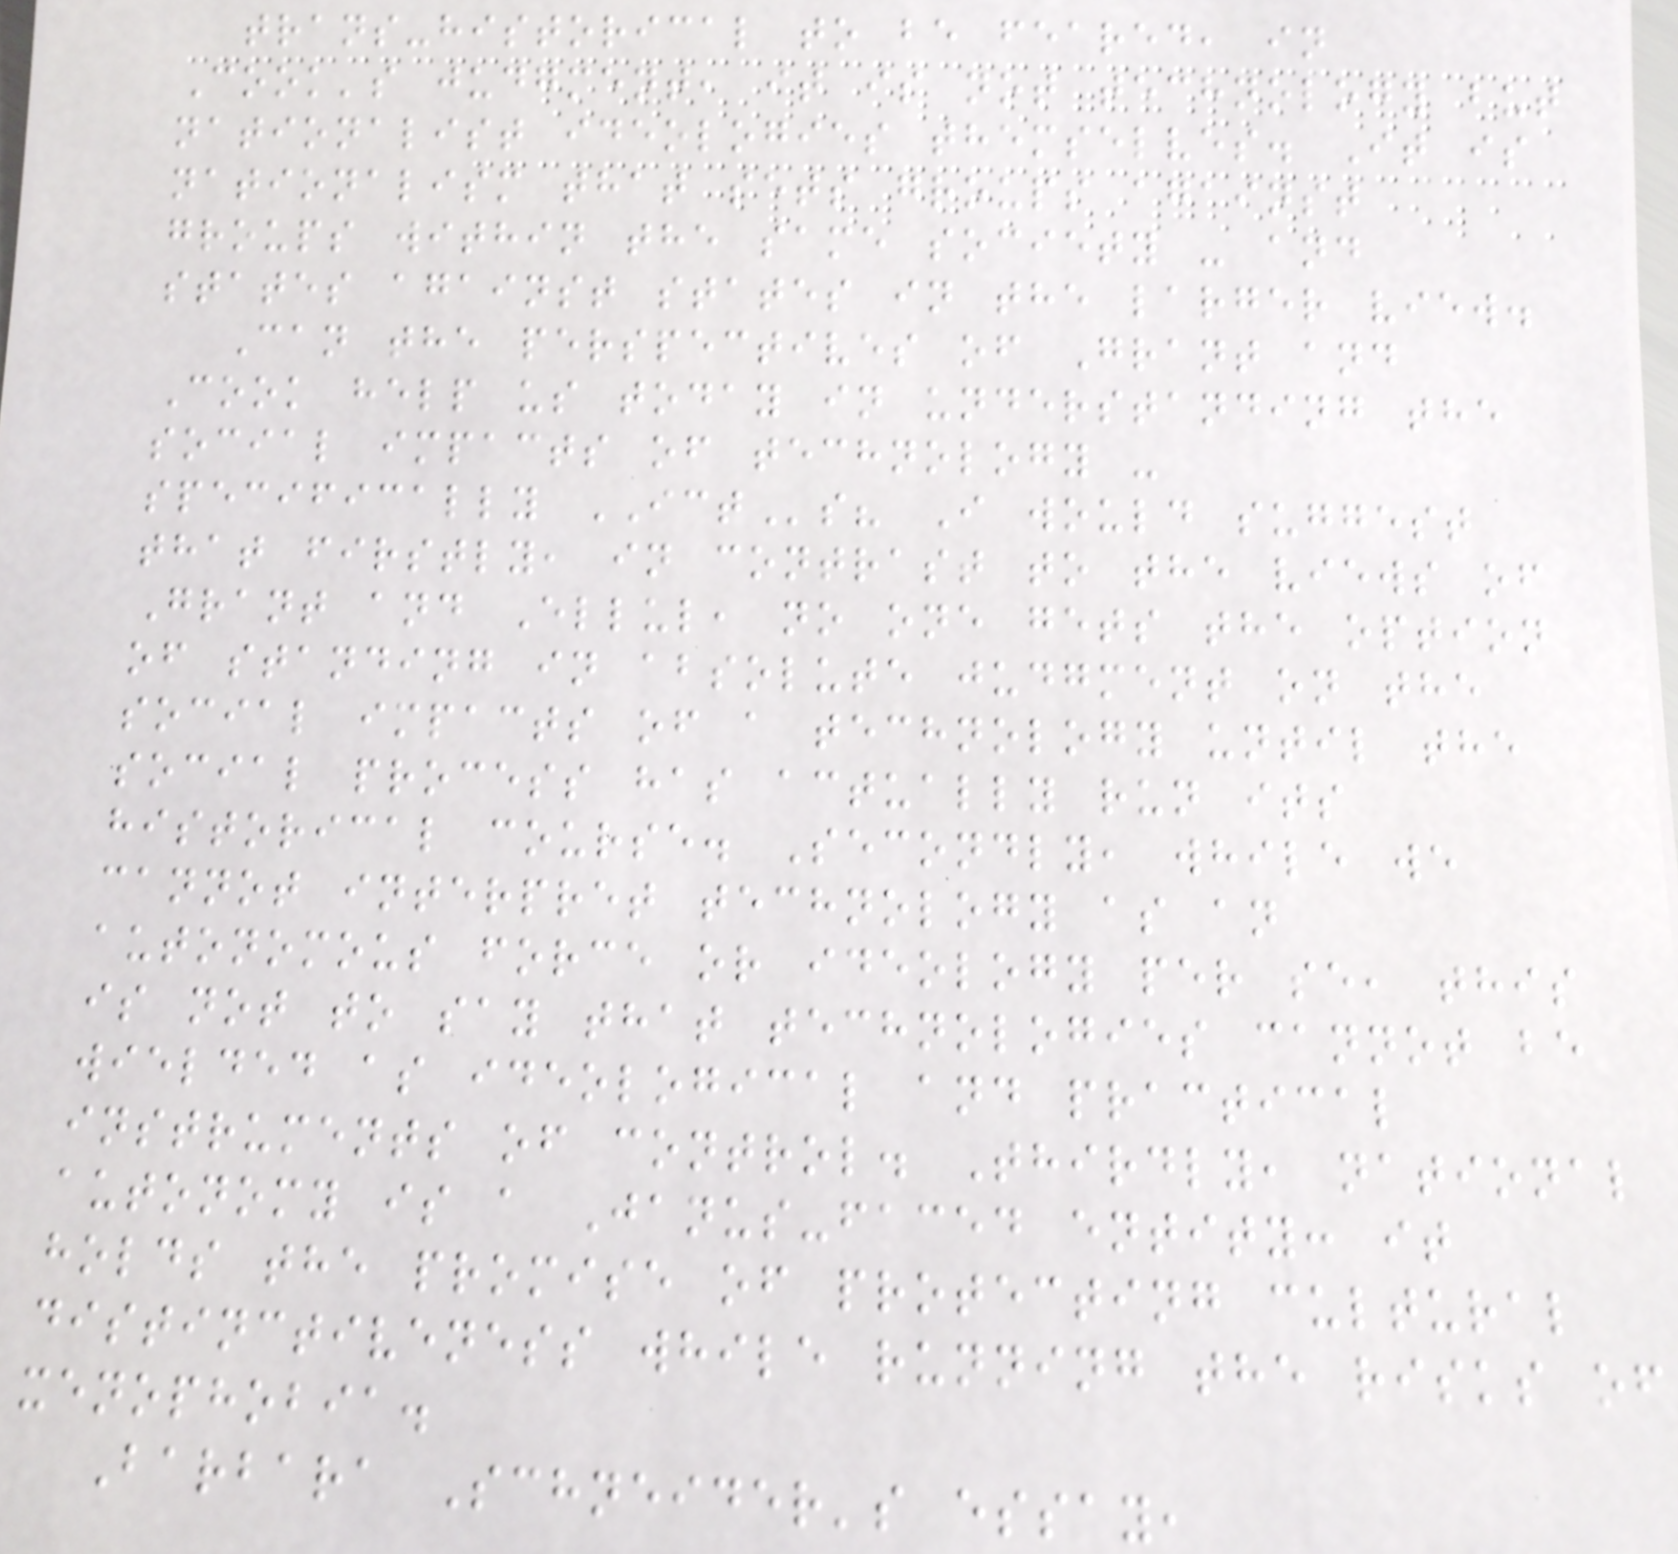trans-historical to be feared, in
Cook's judgment, it is not technology but
nationalist ideologies themselves. It is
nationalism that sets groups against
groups within the same society - and
states against states in the larger view.
Can the perspectives of Grant and
Cook help us today in understanding the
social impacts of technology -
specifically ICTs? I would suggest
that firstly, in contrast to the views of
Grant and Ellul, no one gets the option
of standing in absolute judgment on the
social impacts of a technology until the
social process has actually run its
historical course. Secondly, while we
cannot interpret technology as an
autonomous force or ideology per se, this
is not to say that technologies cannot be
wielded as ideological and practical
instruments of control. Thirdly, national
autonomy is a Janus-faced entity: it
holds the promise of protecting cultural
distinctiveness while running the risks of
xenophobia.
Barbara Schneider's essay,
